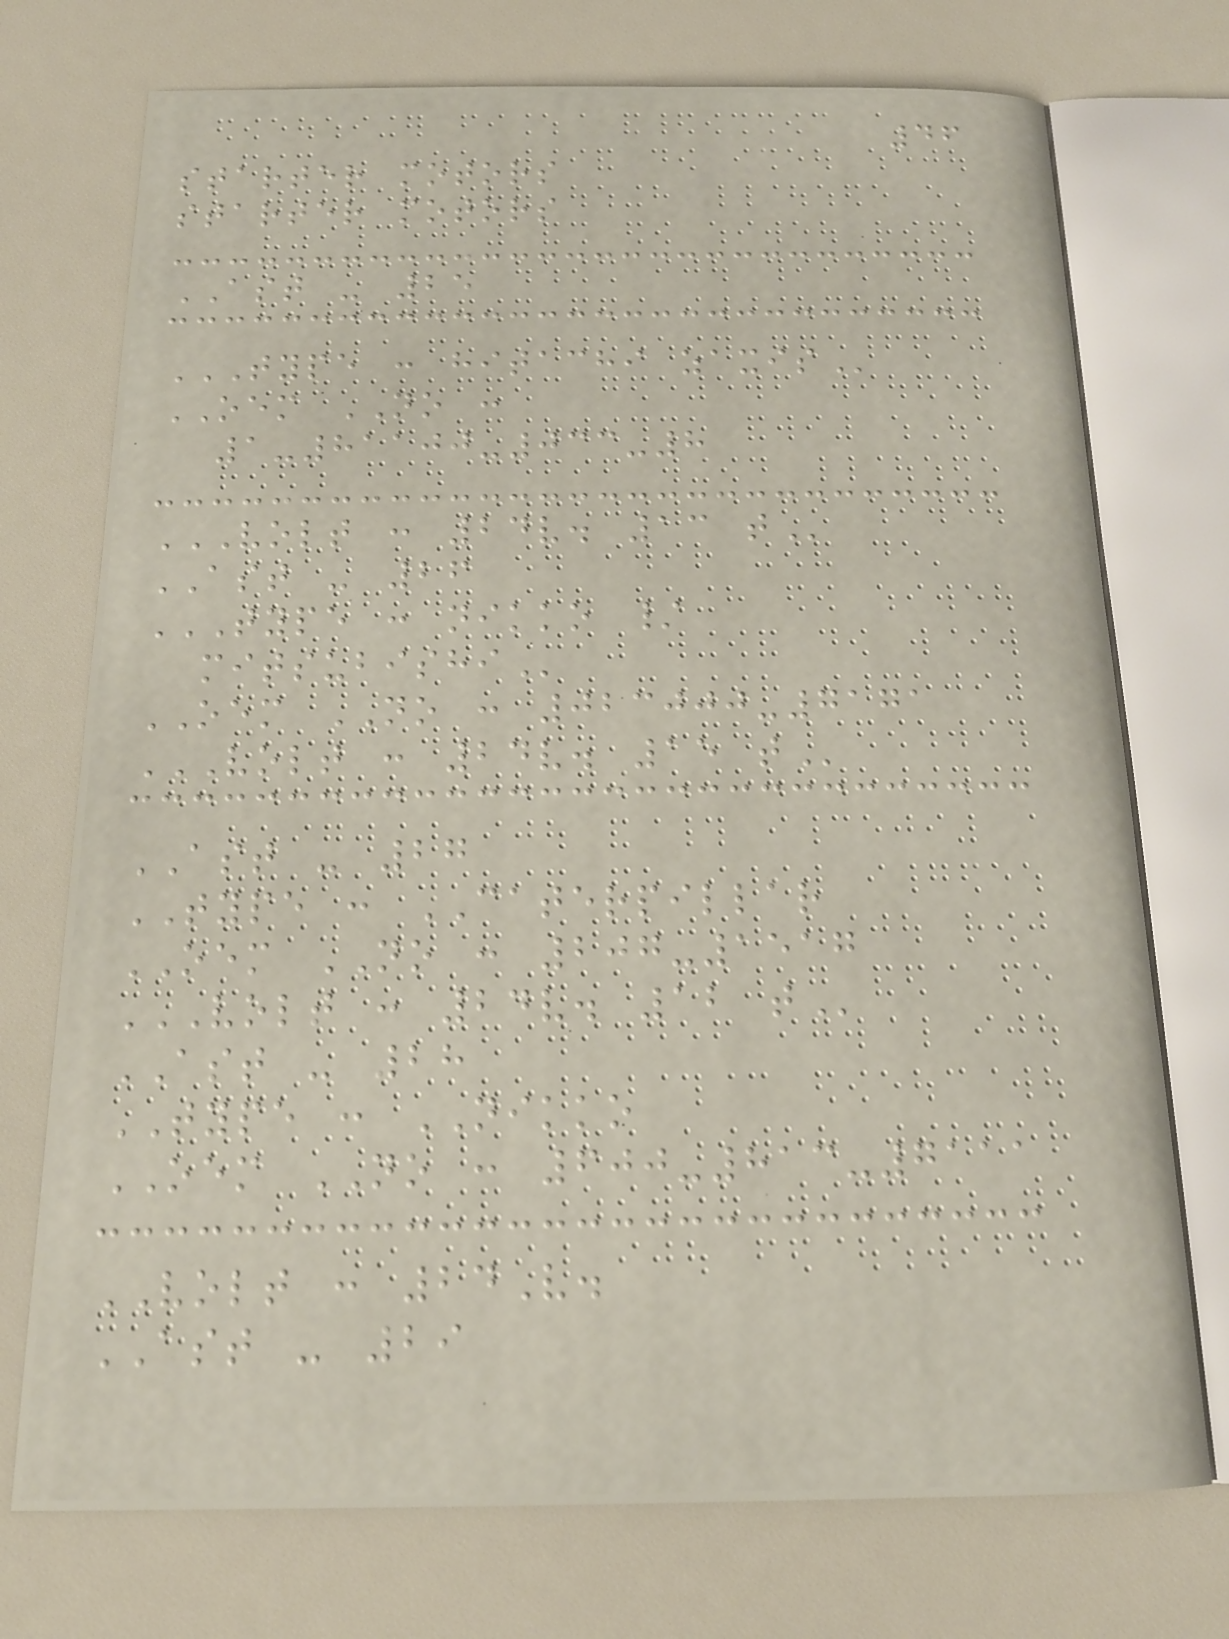46
starter motors
starter motors
AST - 25
TYPE : HITACHI ZAXIS
OEM NO :
1-81100-033-8
VOLT : 24V. 13 T
AST - 26
TYPE : NIKKO /
MITSUBISHI
OEM NO : 023000-7171
VOLT : 24V. 15 T
AST - 27
TYPE : CATERPILLAR
OEM NO : 207-1517
VOLT : 24V. 12 T
AST - 28
TYPE : NIKKO
OEM NO : 600-813-7111
VOLT : 24V.
AST - 29
